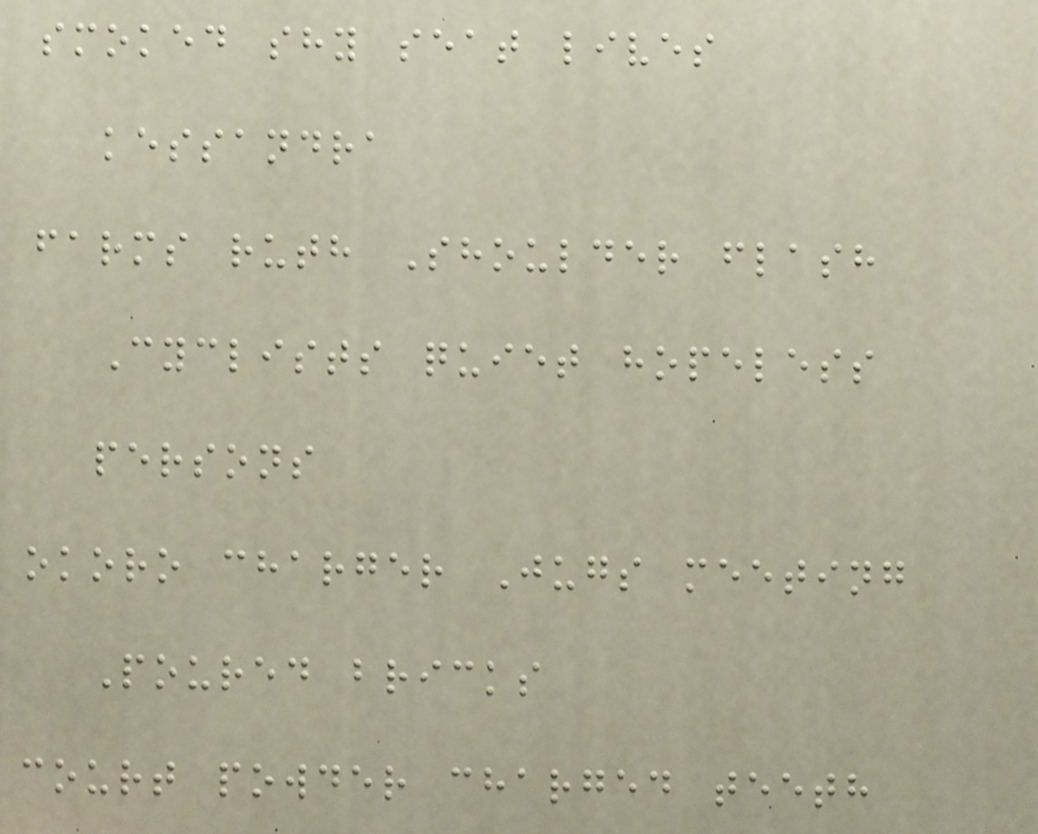smoked shy seat lives
kessandra
farms ruth Shoulder flash
Cyclists quiet hopeless
persons
okoro charger Jugs meeting
Poured bricks
court powder charged teeth
